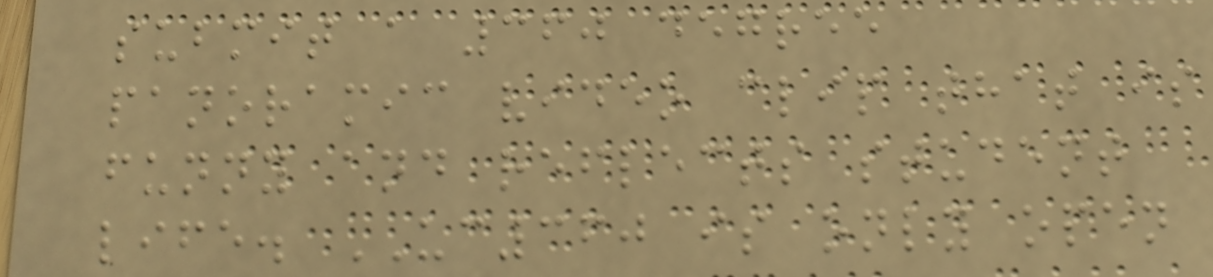submit a 360 degree
panoramic video clip that is
funny and reflects student
life. UC360 is only open
